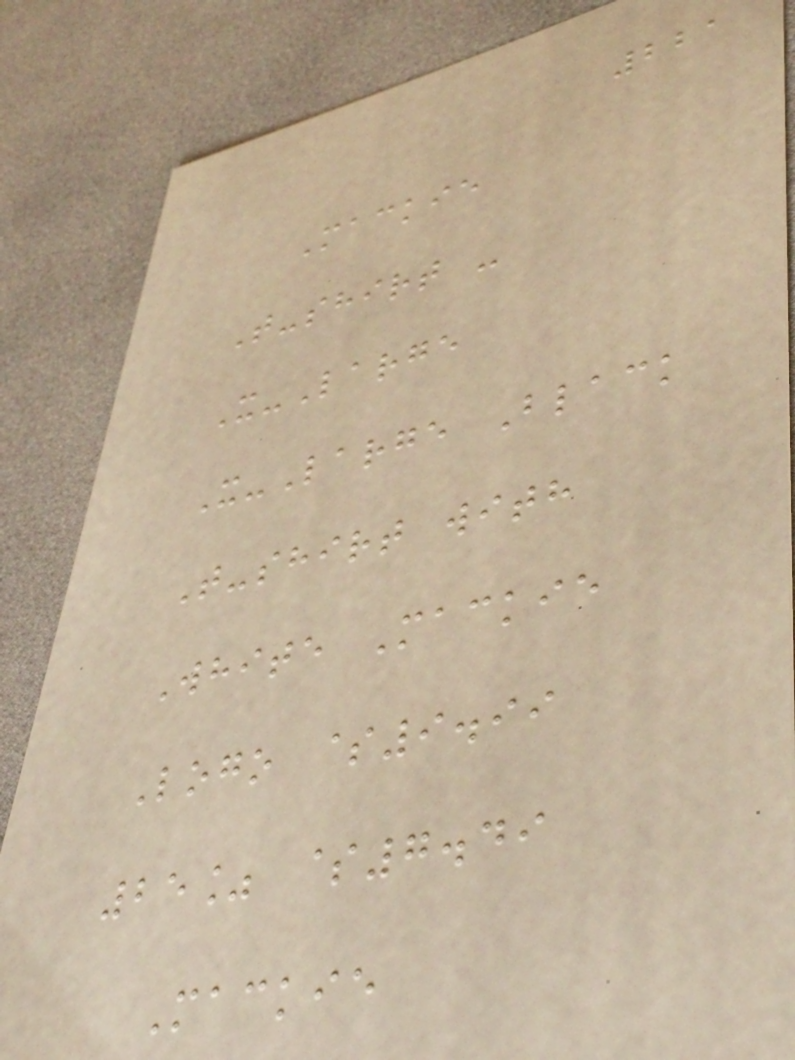221
Mackie
T-shirt -
X-Large
X-Large Black
T-shirt with
White Mackie
Logo $9.99
25% $7.49
Mackie
